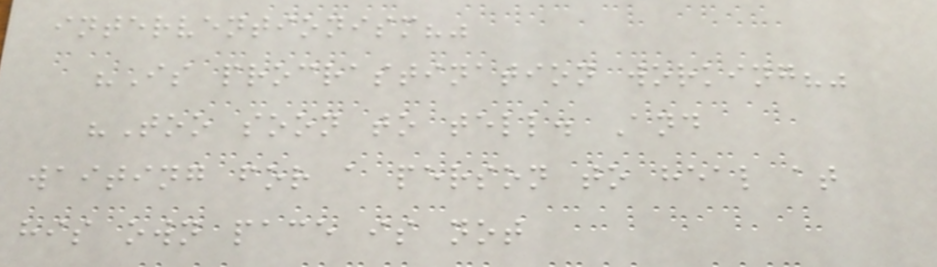interventionism?"
"Is procrastination working?"
"Too soon to tell. And
waiting for a person to heal at
his own pace is not
